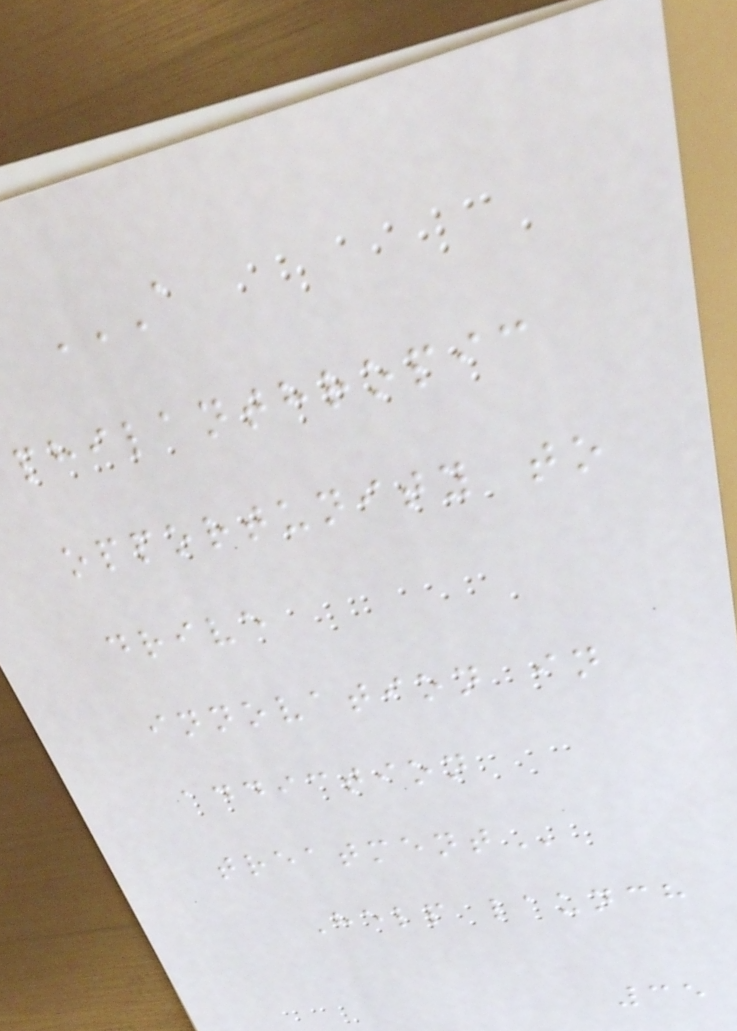A
PHILANTHROPIC
OPPORTUNITY TO
DRIVE
INNOVATION IN
ADDICTION
TREATMENT
Help launch
35
